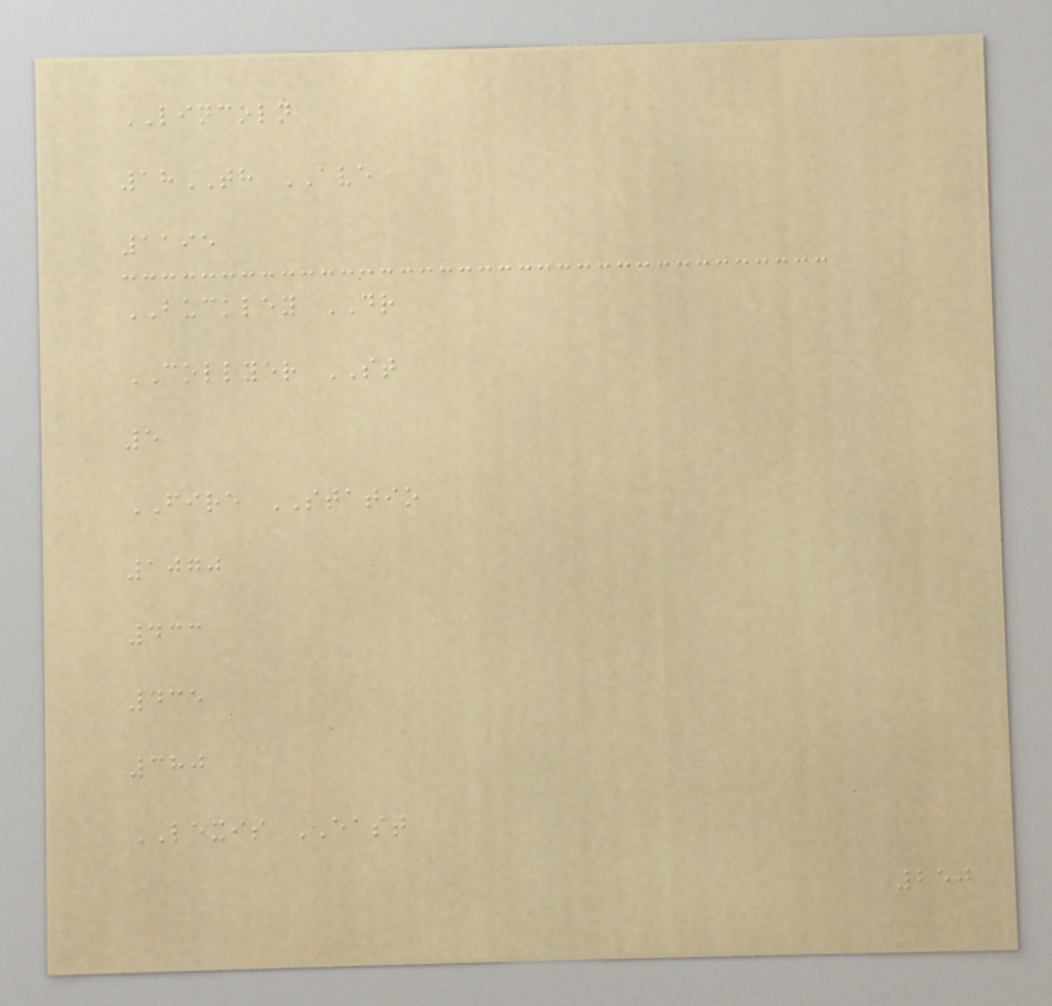LINCOLN
18TH AVE
1195
BUCKLEY DR
COLLYER ST
5
FIRE STATIO
1070
433
435
380
LEXIS EAST
250
